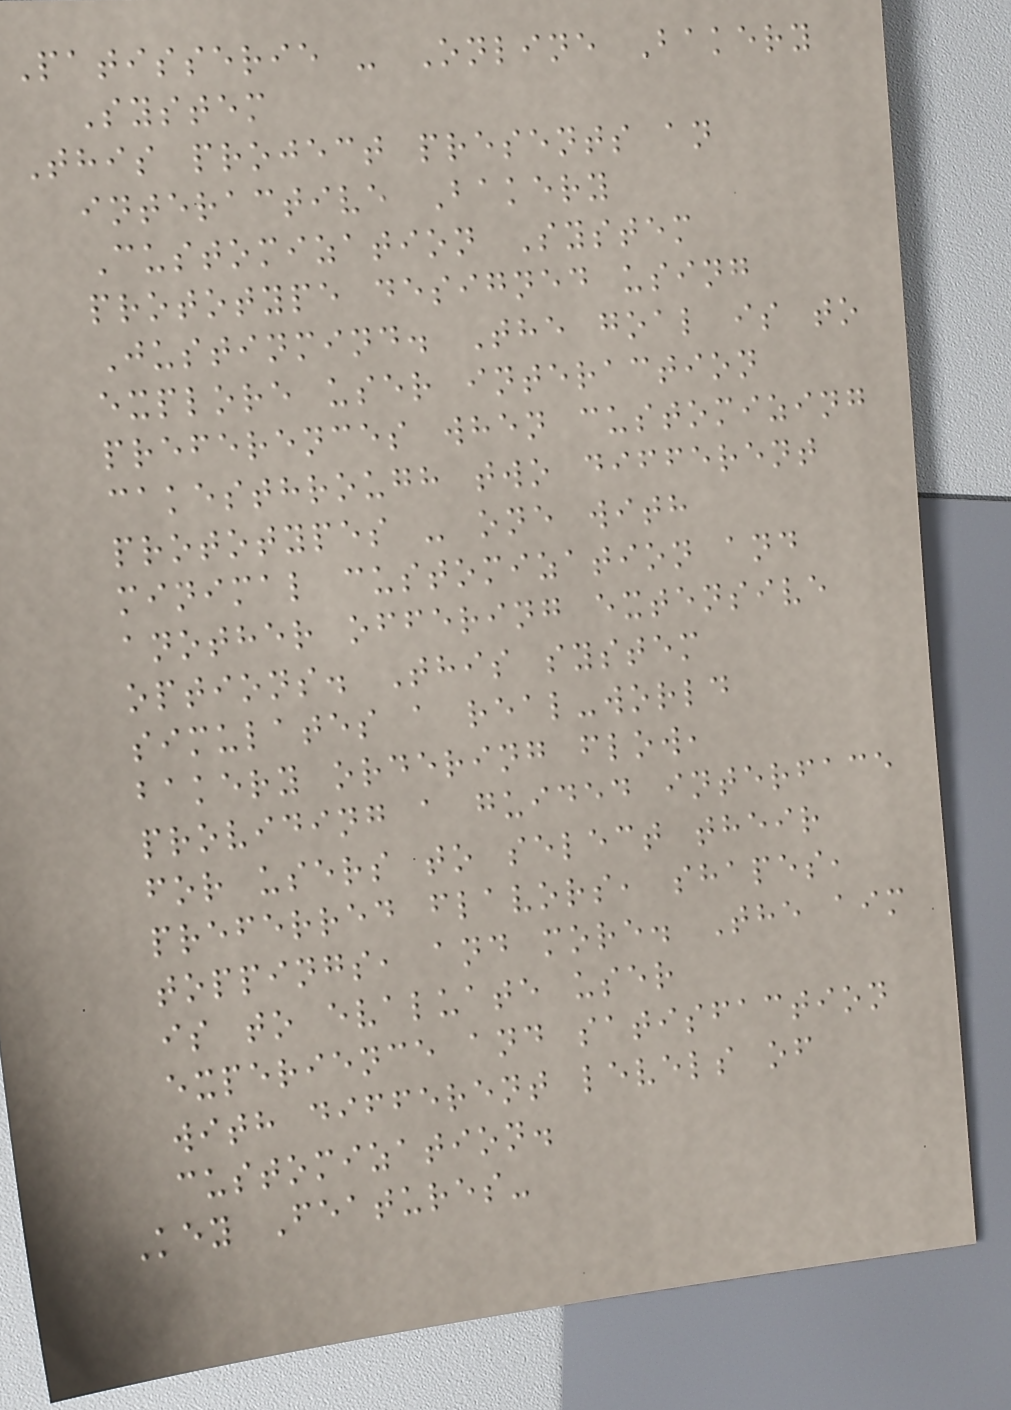Patisserie - Online Bakery
System
This project presents an
interactive Bakery
Customization System
prototype designed using
Justinmind. The goal is to
explore user interaction
preferences when customizing
cakesthrough two different
prototypes - one with
minimal customization and
another offering extensive
options. This system
simulates a real-world
bakery ordering flow,
providing a guided interface
for users to select their
preferred flavors, shapes,
toppings, and more. The aim
is to evaluate user
experience and satisfaction
with different levels of
customization.
Key Features-
